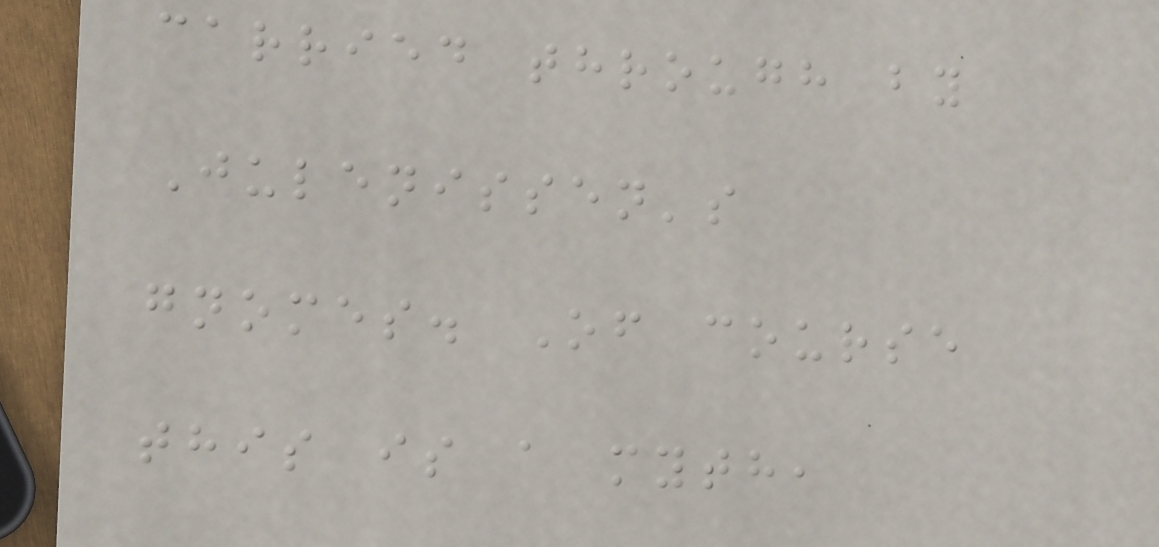carried through by
Julenissen's
gnomes. Of course
this is a myth,
